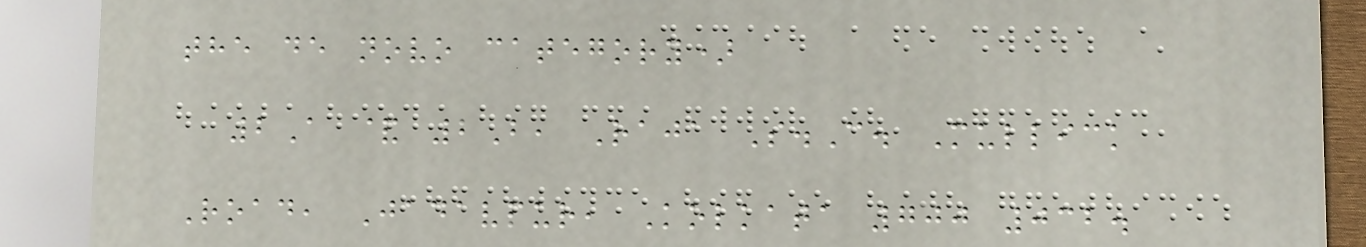the de novo category)
2A & 2B, Raja S.C. Mullick
Road, Jadavpur, Kolkata 700 032.
